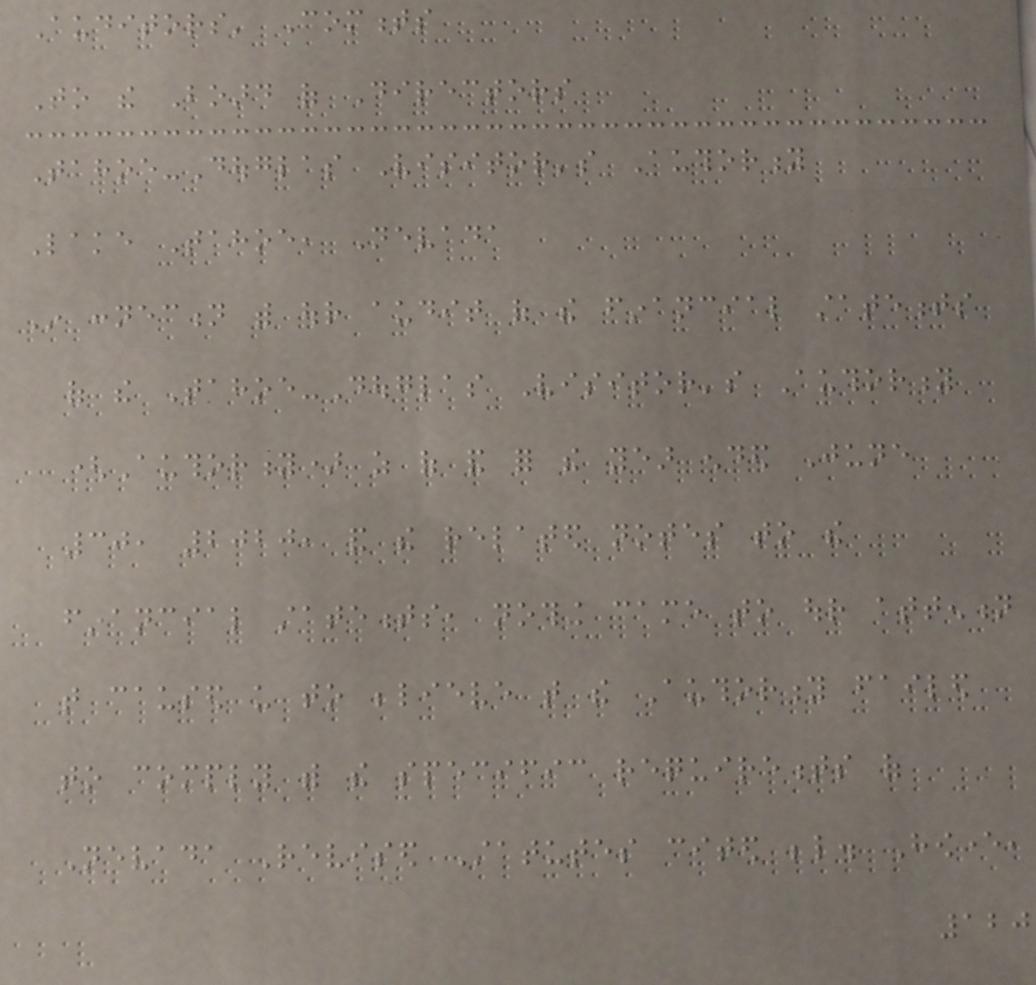Auditors' Comments
To the Board of Directors
Tahoe-Douglas Visitor's Authority
Lake Tahoe, Nevada
In connection with our audit of the financial statements
of the Tahoe-Douglas Visitor's Authority
(Authority) as of and for the year ended June
30, 2020, and the related notes to the
financial statements, nothing came to our attention
that caused us to believe that the Authority failed
to comply with the specific requirements of
Nevada Revised Statutes cited below. However,
120
